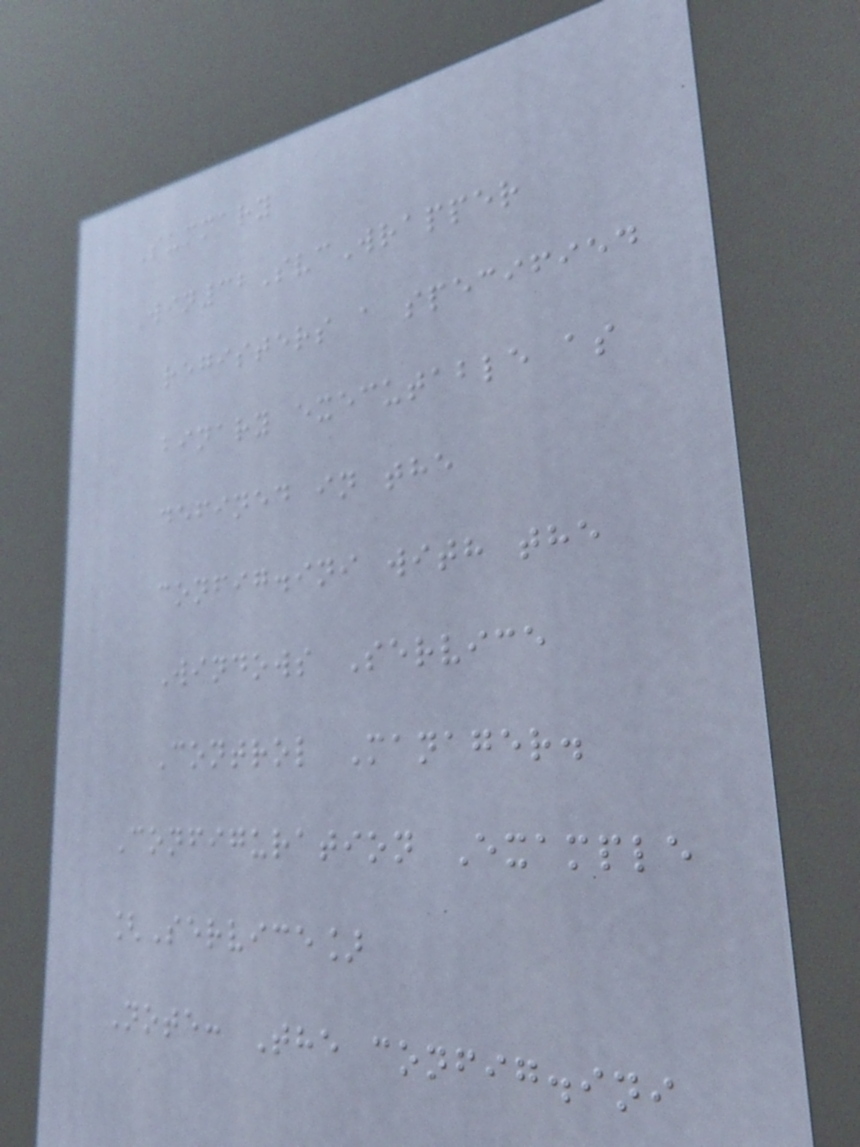Summary
Win32SvcWrapper
registers a specified
binary executable as
defined in the
config.ini with the
Windows Service
Control Manager.
Configuration Example
[Service]
Note: The config.ini
